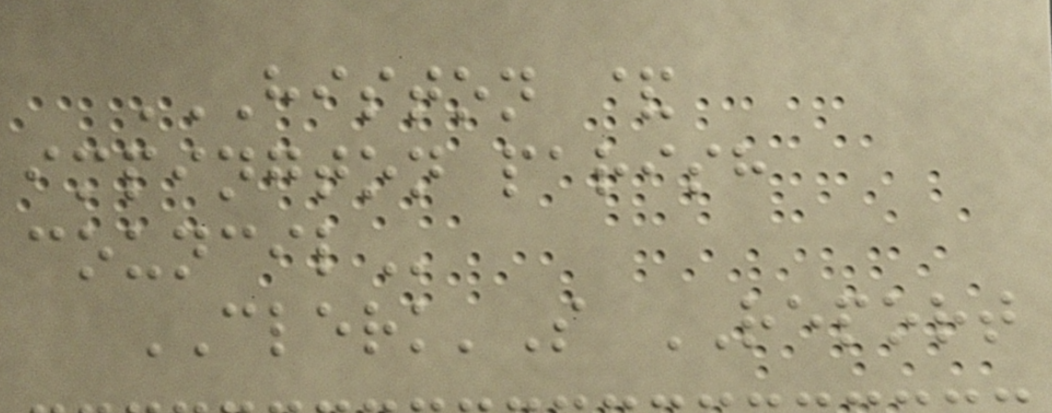HISTON &
IMPINGTON PARISH
COUNCIL
CLERK'S REPORT
